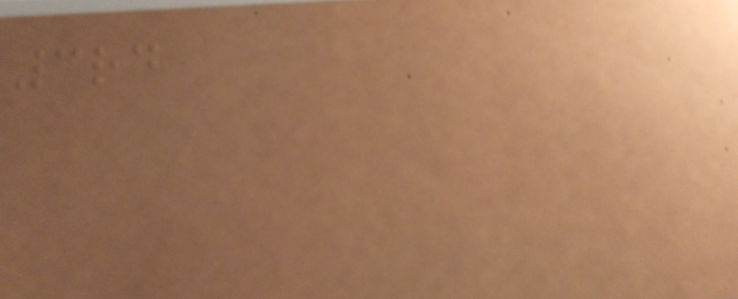3rd
